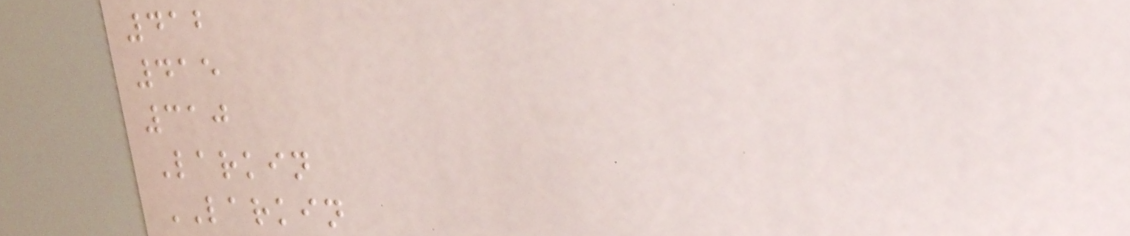412
415
310
Larkin
LARKIN
